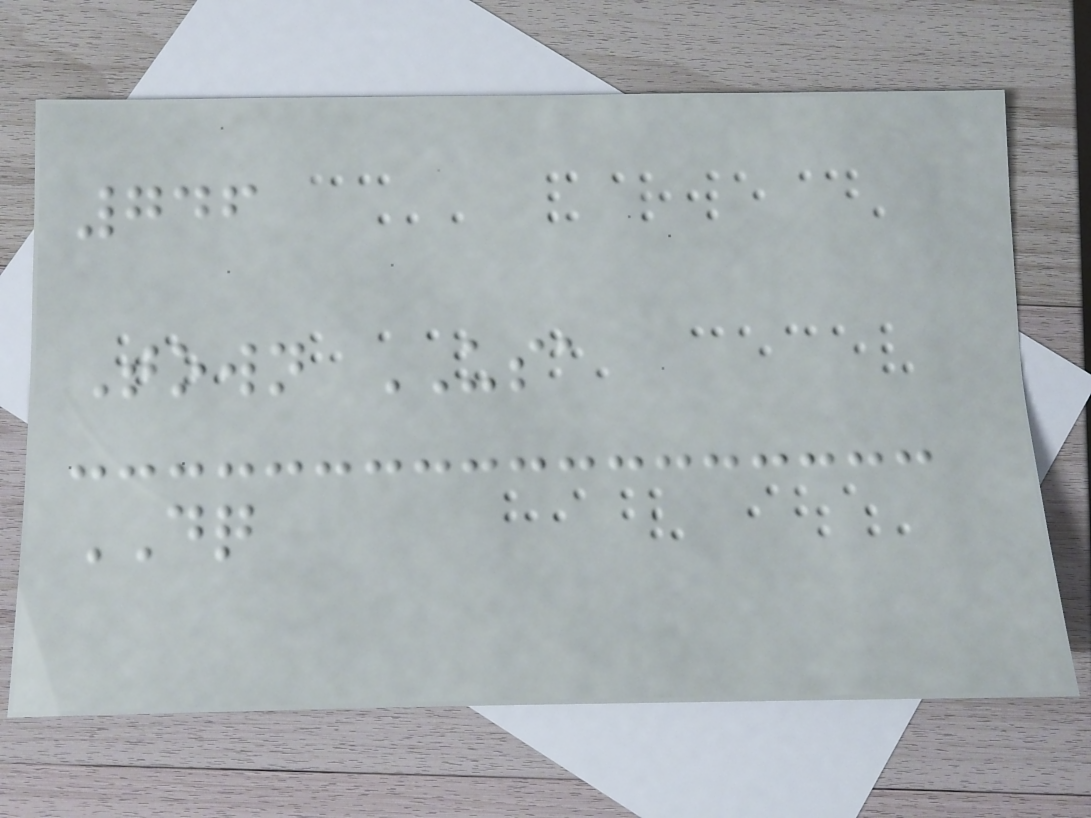746
Town USA
DQ
